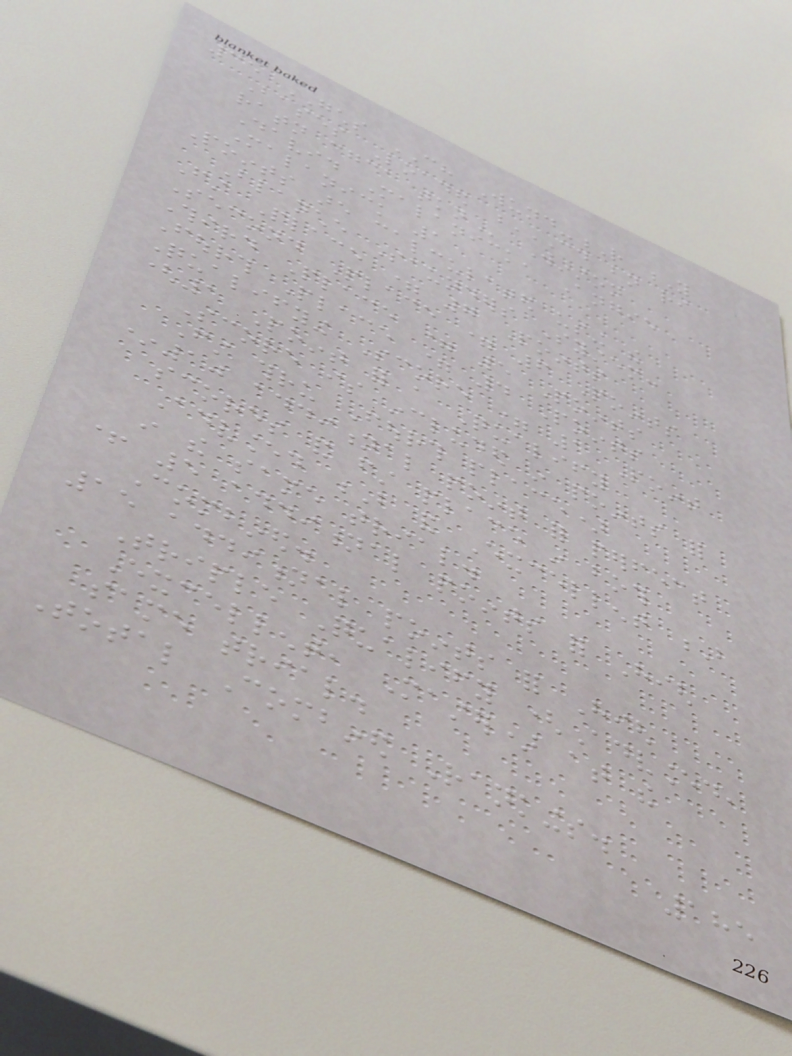35 GCHS CH Wund-R Y
Bases Loaded CD BN RI
RATN CGCA TKN Winston
David Malanick, Angie
Malanick 1
Points are calculated using the
Blanche Saunders System:
First Place = 7 Points
Second Place = 6 Points
Third Place = 5 Points
Fourth Place = 4 Points
Qualifying Score = 1 Point
(1 Point for a Qualify
Score is included in points for
First thru Fourth place)
*10 additional point for perfect
scores and first place in both
Advanced B and Excellent B
in the same trial.
+ 5 additional points for High
Combined.
15 additional points for High
Triple Qualify (Advanced,
Excellent, Master) at the
same trial.
Total Combined Rankings.
185
